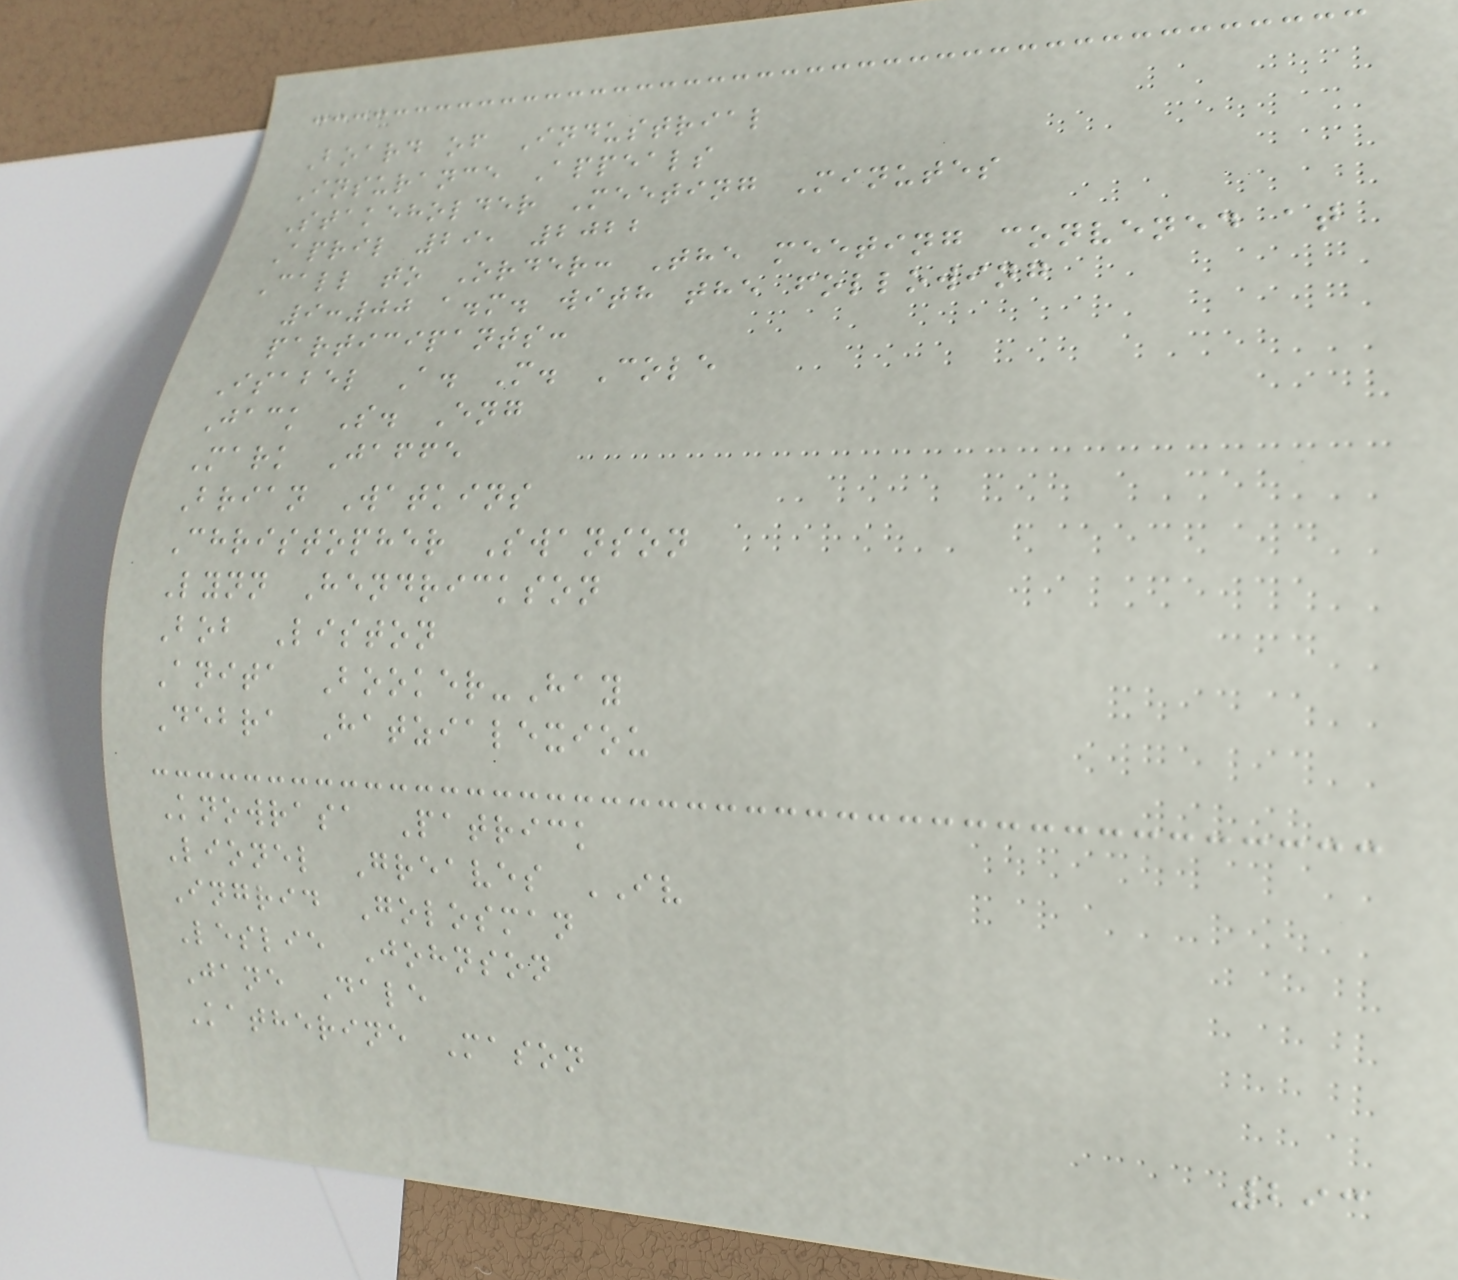Board of Industrial
Insurance Appeals
Stakeholder Meeting Minutes
April 29, 2022
Call to Order: The meeting convened at
9:00 a.m. with the following
participants:
Isabel A. M. Cole
Jack S. Eng
Mark Jaffe
Brian Watkins
Christopher Swanson
Lynn Hendrickson
Bob Liston
Anita Booker-Hay
Debra Hatzialexiou
Knowrasa Patrick
Lionel Greaves IV
Ingrid Golosman
Leslie Johnson
Jane Dale
Katherine Mason
293
